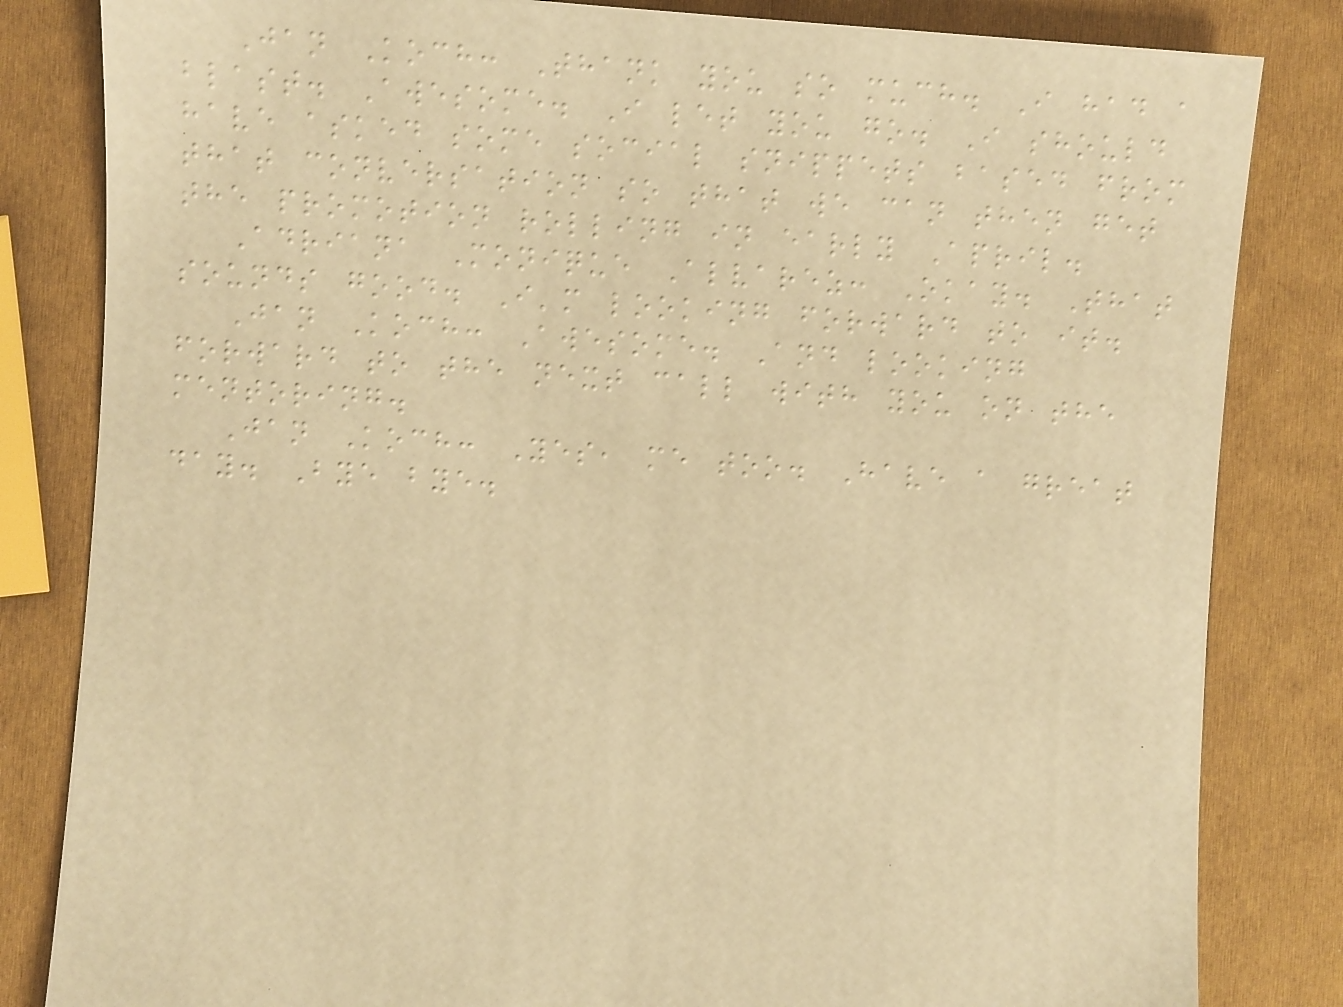Jan Koch: Thank you so much. I had a
blast. Awesome. I let you go. I should
have asked some social snippets based from
that conversation so that we can then get
the promotion rolling in early April.
Adriana Monique Alvarez: Okay. That
sounds good. I'm looking forward to it.
Jan Koch: Awesome. And looking
forward to the next call with you on the
mentoring.
Jan Koch: Yes, me too. Have a great
day. Bye bye.
